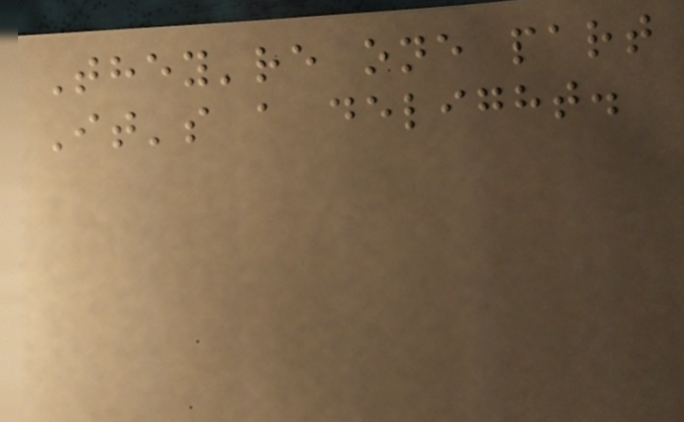They're one part
It's a delight.
